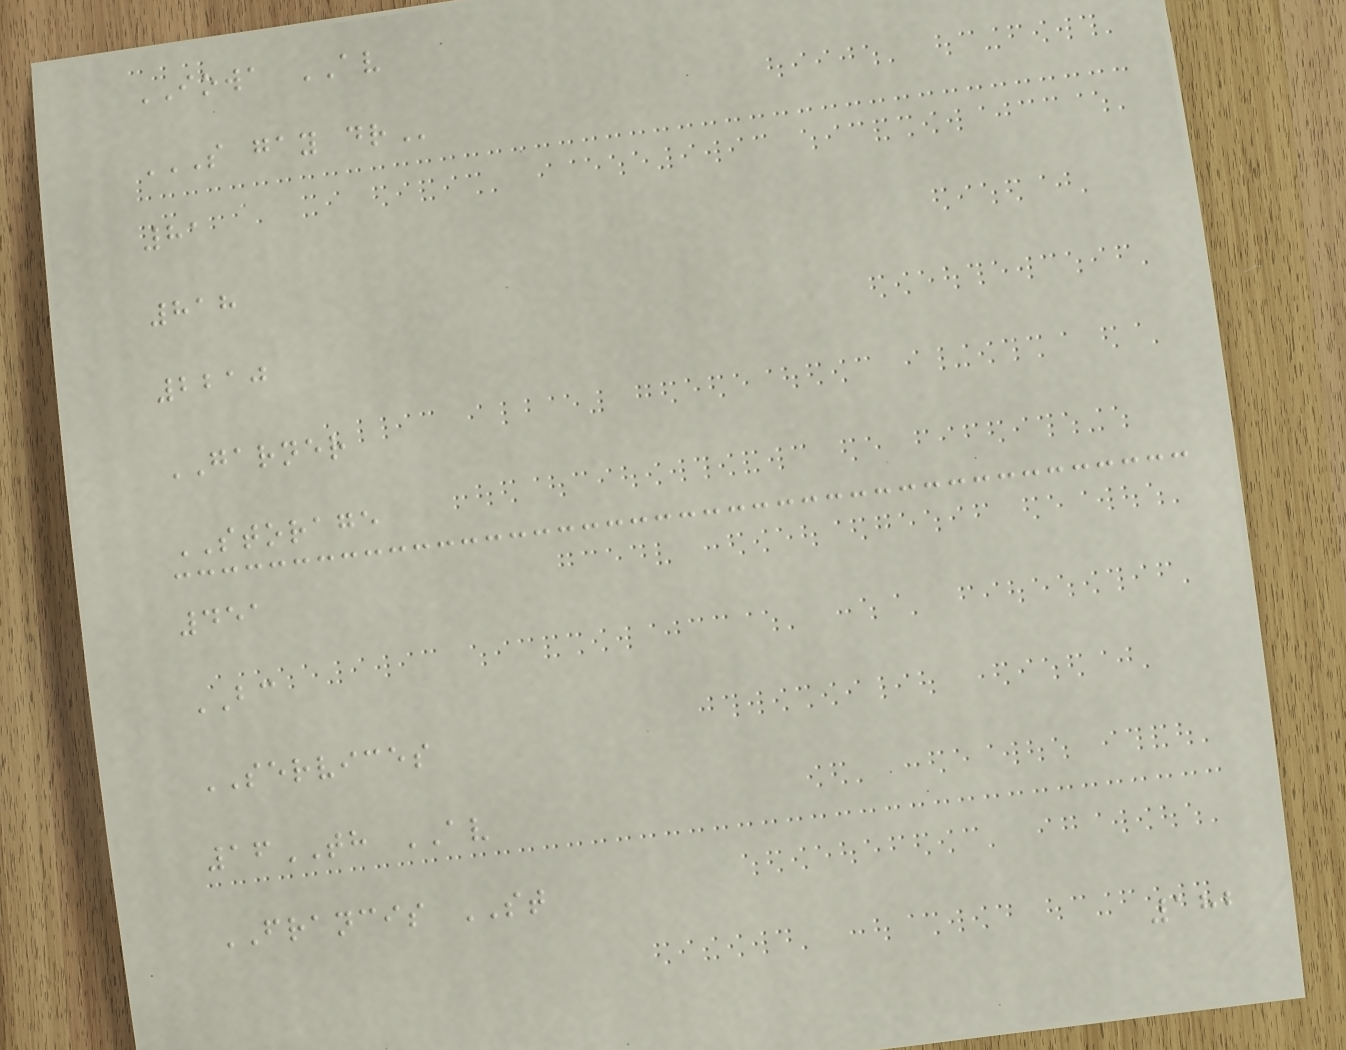IOWA AV
S GAY DR
81
818
2210
GARNER
STORAGE
451
BC
SERVICES
16TH AV
FRANCIS ST
182
